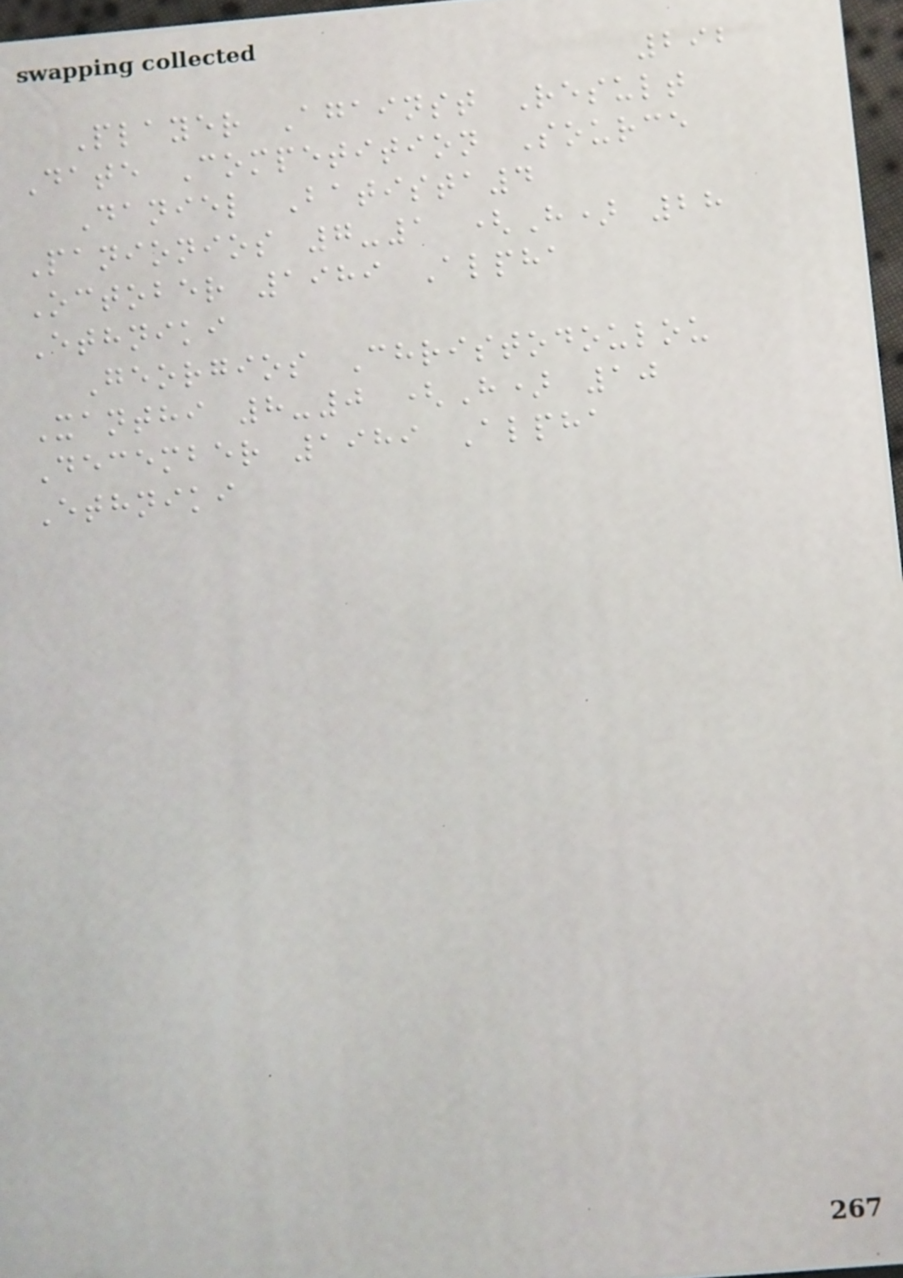292
Player Against Result
Date Competition Source
Daniel Batista4
Panionios 7-1 (H) 28
October 1989 Alpha
Ethniki
Georgios Christodoulou
Xanthi 8-0 (H) 10
December 1989 Alpha
Ethniki
